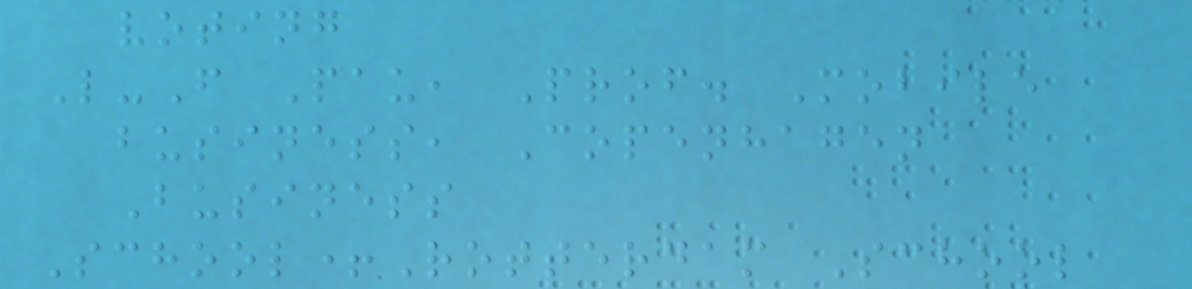voting
L-F Pau, Prof. Mobile
business, Copenhagen
Business
School+Rotterdam School
